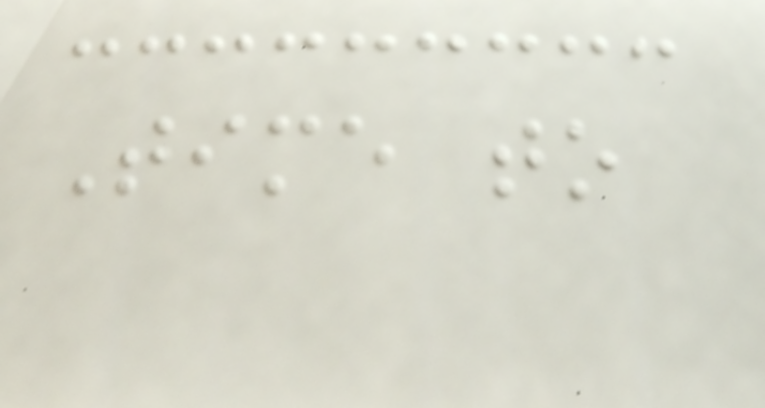Time to
